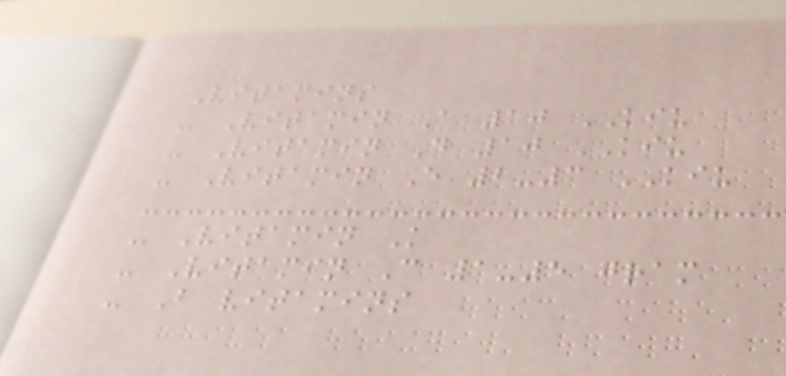Vitamins
- Vitamin A 10 KIU
- Vitamin D 10 KIU
- Vitamin E 2-3 KIU
- Vitamin K
- Vitamin C 1-5 gram
- B vitamins
